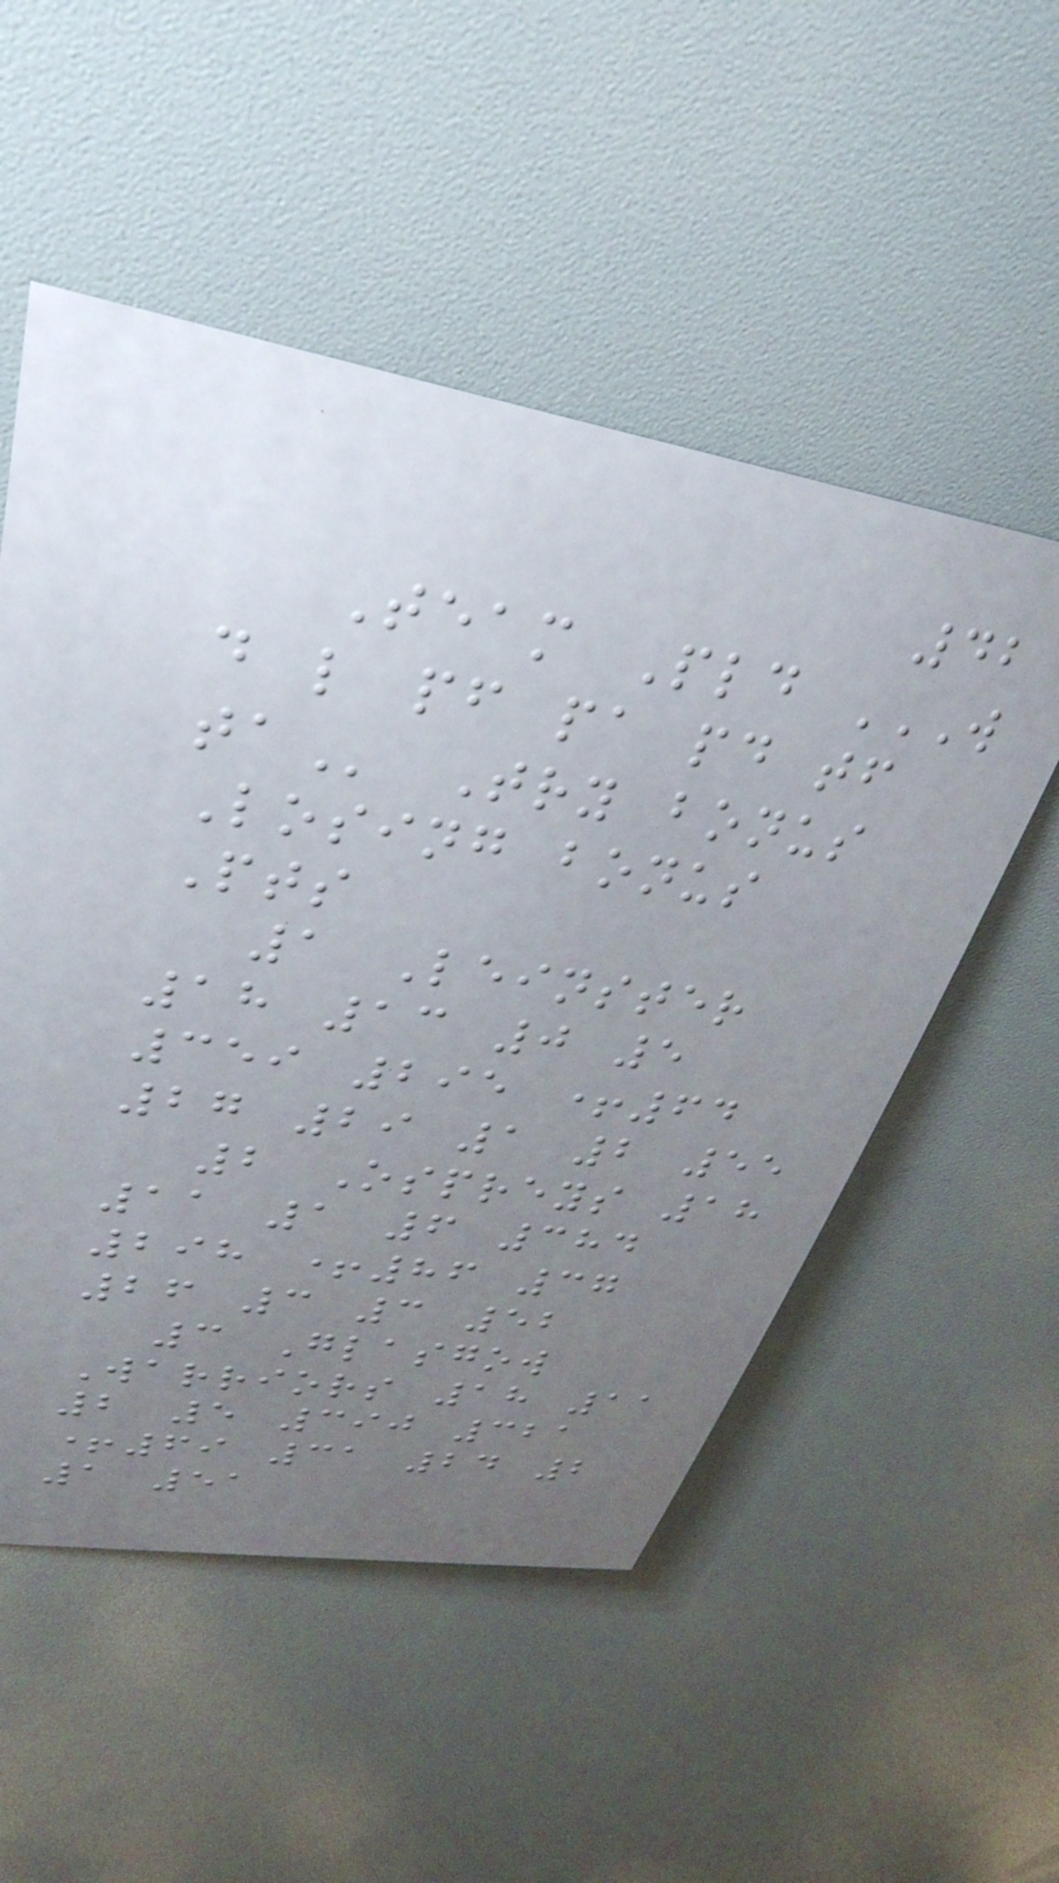42
Team Pld W
D L PF PA PD TF
TA Try bonus
Losing bonus
Pts
1 Leinster
18 13 0 5
359 295 +64
27 29 1 2 55
2 Ospreys 18
11 1 6 384
298 +86 37
26 3 3 52
3 Glasgow
Warriors 18 11
2 5 390 321
+69 31 24 2
1 51
